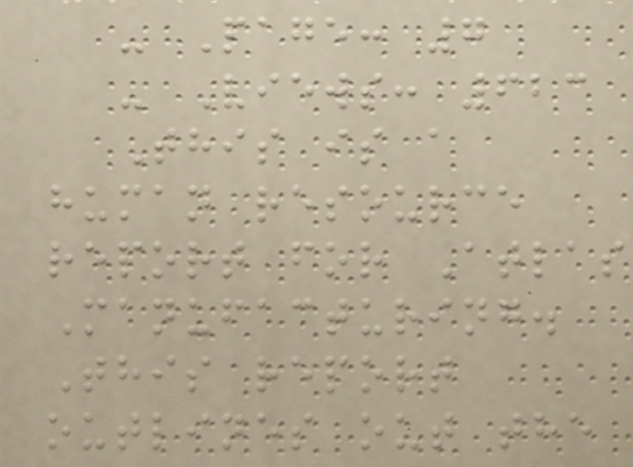- Page: 7
- Views: 623
This is a
human resource
report for Atlas
Manufacturing.
This report
outlines out the
